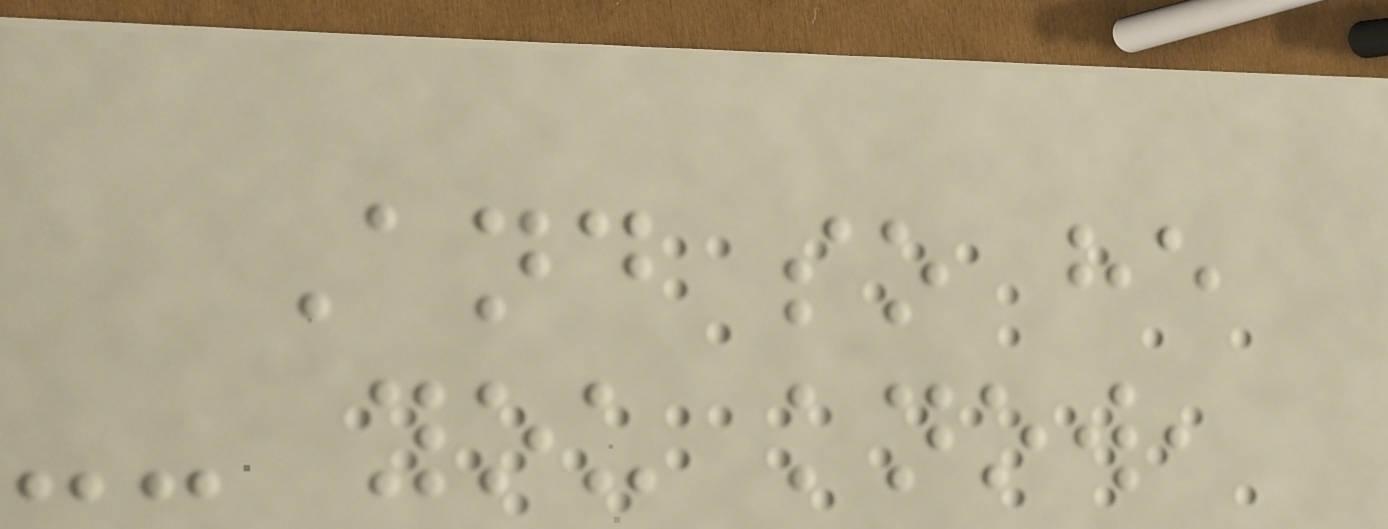And so he
-- you know,
